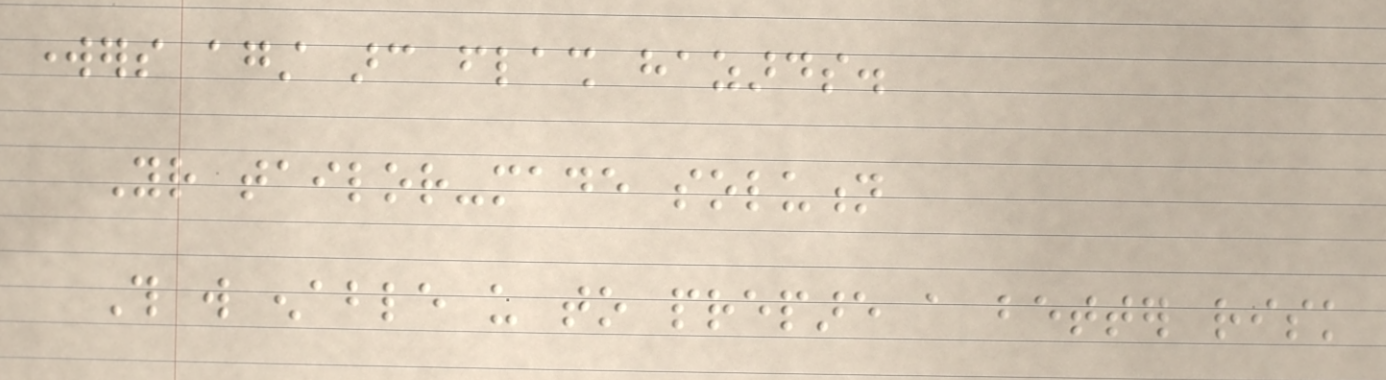workers against arc flash hazards.
Your tailor-made solution
This will enable us to prepare a better risk
